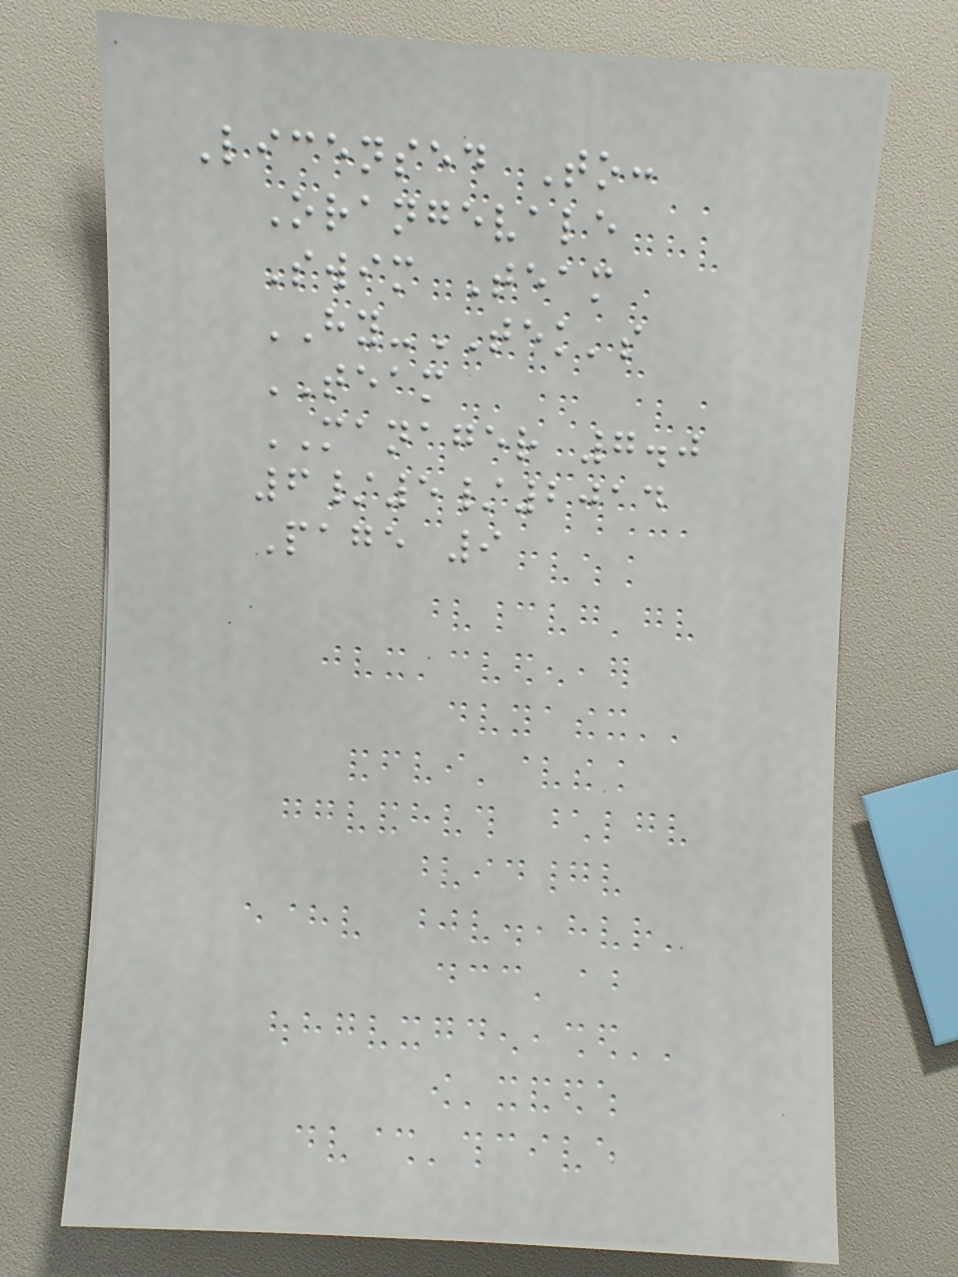Licensed To:
Orangevale
Swim Team
HY-TEK's
TEAM
MANAGER 7.0
6/5/2014
Page 9
